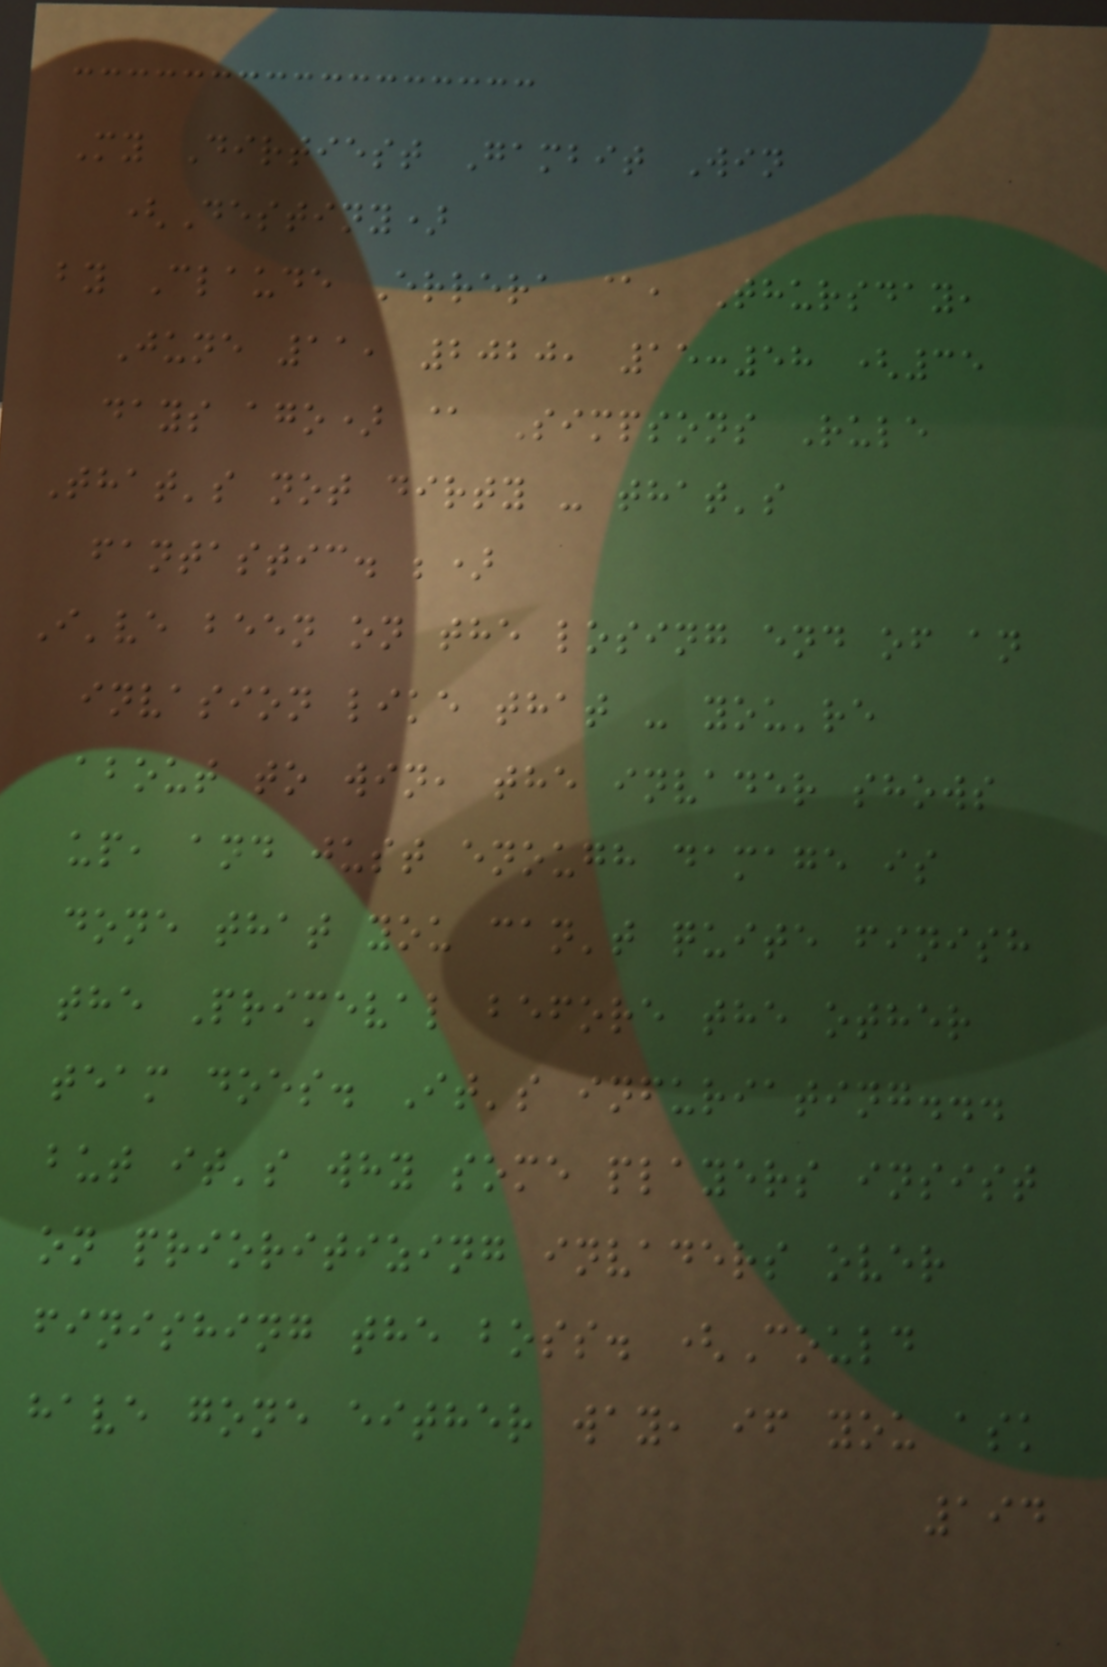My Dirtiest Gambit Win
(Destiny)
by Claude Errera @, Thursday,
June 11, 2020, 15:58 (35
days ago) @ Simpsons Rule
That's not dirty - that's
fantastic. ;)
I've been on the losing end of an
invasion like that - you're
about to win, the invader shows
up, and just enough damage is
done that you can't quite finish
the Primeval before the other
team does. It's infuriating...
but it's why some players insist
on prioritizing invaders over
finishing the boss. (Could
have gone either way, if you ask
194
